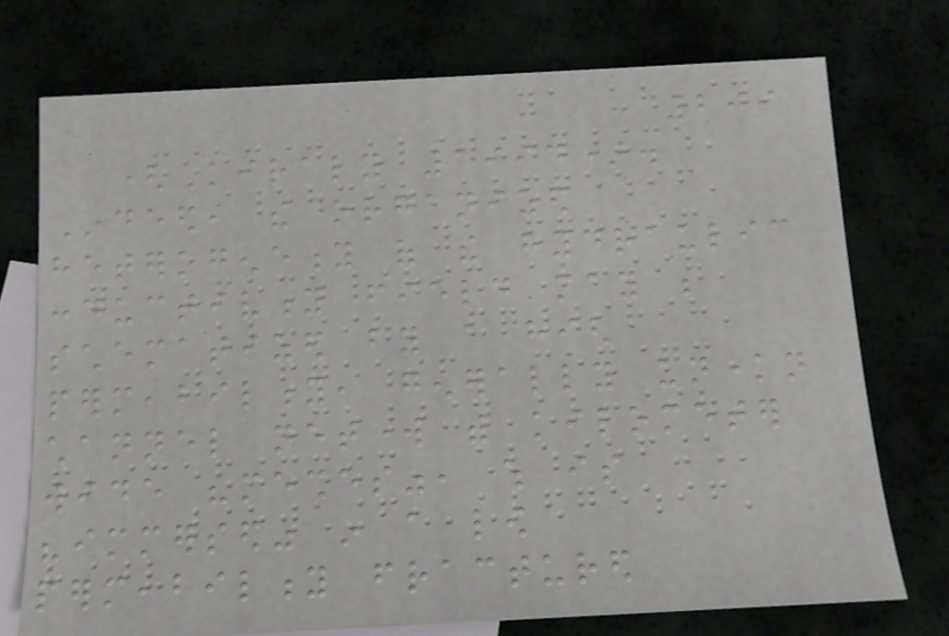209
(Kiraly 1994).
Indeed, the organized
heterogeneity of the hydraulic
conductivity field may be
schematized by a high
permeability, generally unknown
channel network with kilometer
wide "meshes", which is
"immersed" in a low
permeability fractured
